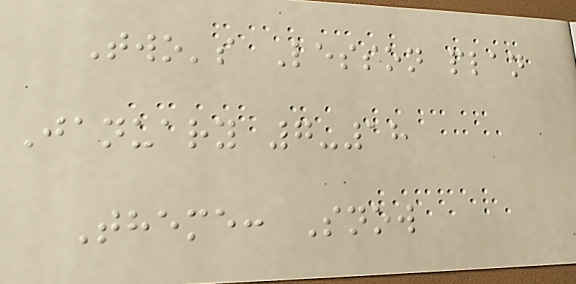Two's Lesson plan
January 7-18
Theme: Snow
